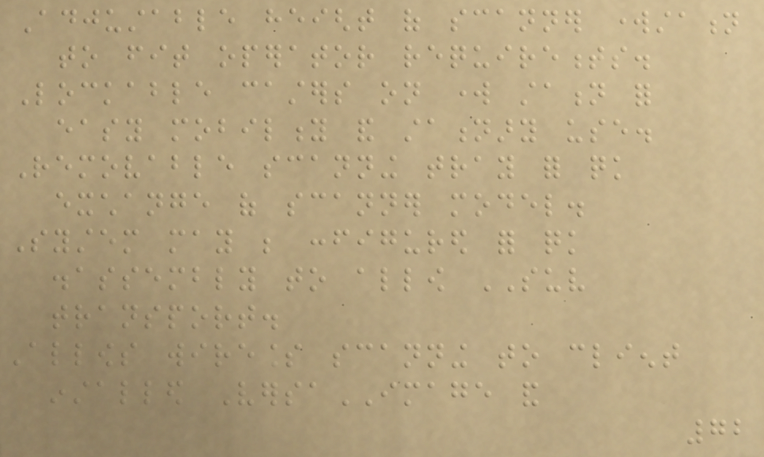Adjustable height of scanner workstation
to fit operator requirements.
Lockable casters on work station for
easy mobility and stationary use.
Removable scanning tray for quick
exchange of scanner model.
System may be configured for quick
disassembly to allow SUV
transport.
Allows wireless scanning to client
installed VersaIMAGE and
72
